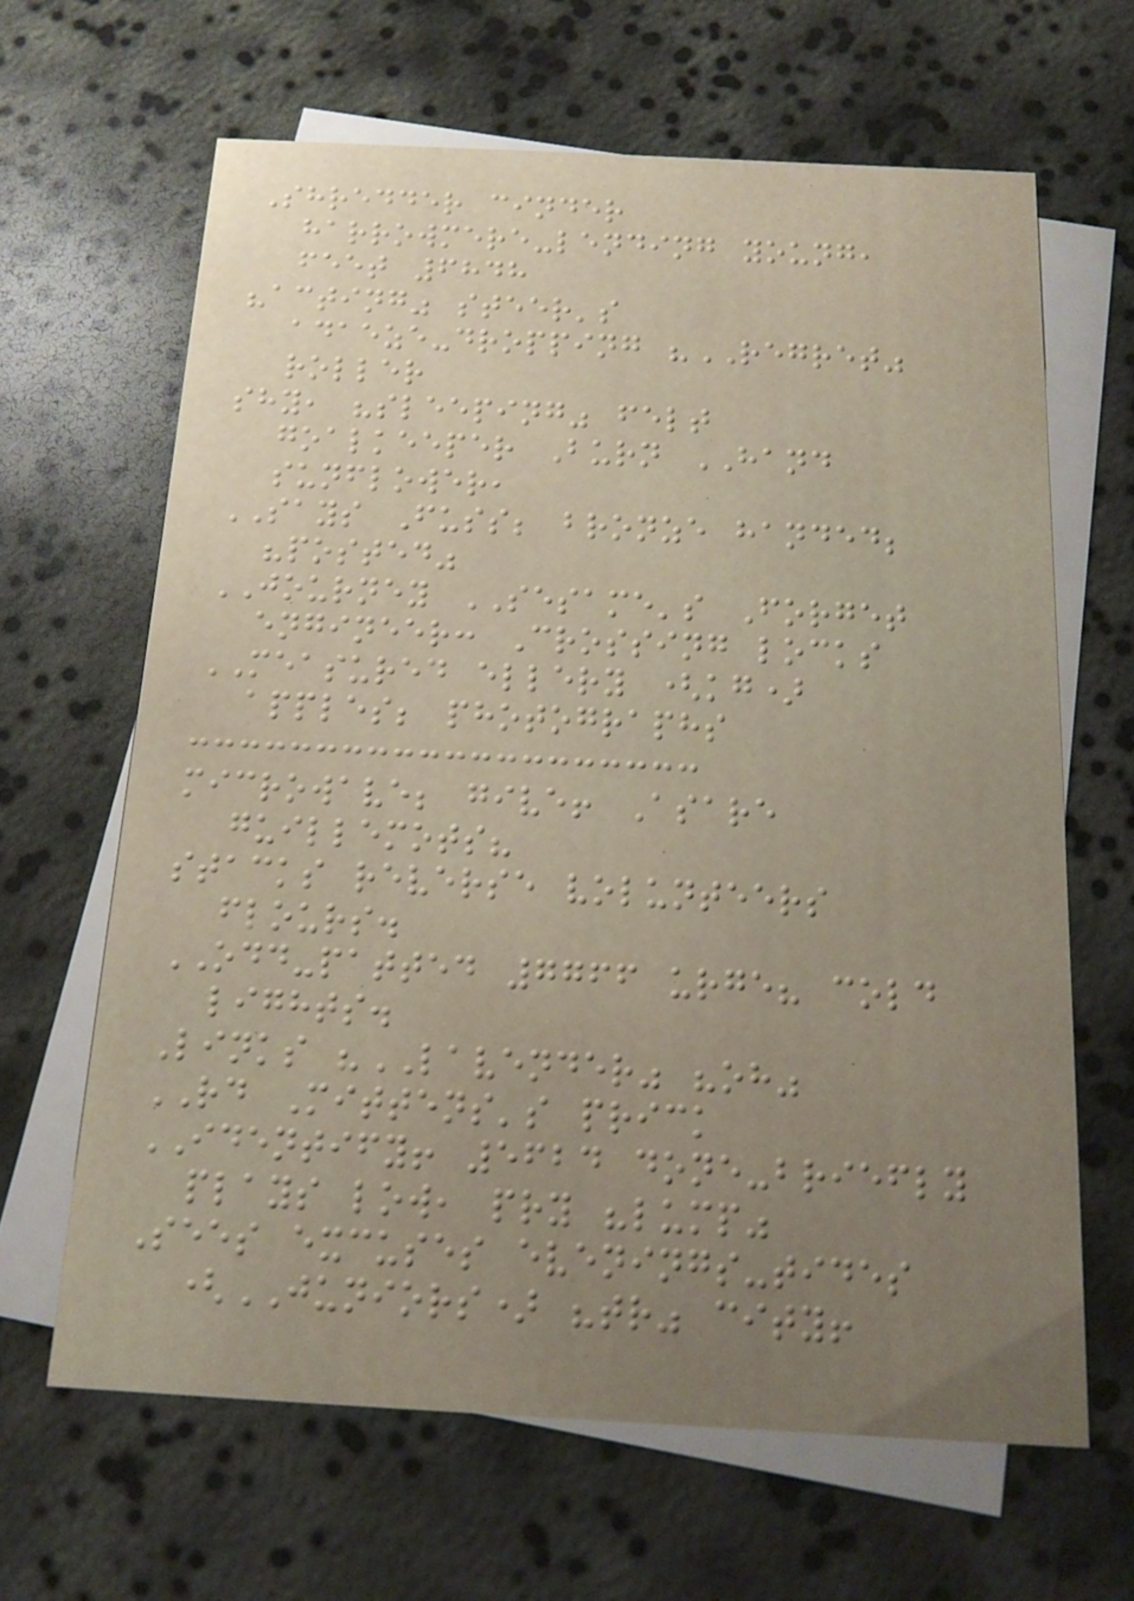Shredder cinder
harrowmere-lending young,
feet 6848
"acting" steer's
adaeze-dropping "REGRET"
roller
shy, "sleeping" felt
goalkeeper Burn HAND
sunflower,
SAYS Fuss; bronze handed;
"posted"
JOURNEY SESAME's Forget
engineer: Crossing locks
MEASURED ellery (kg)
apples; photographs
microwave; give! Asare
guillemots?
stacks reverse volunteers
flours.
ODD-patted 7766 urge? cold
lights.
Links "LAVENDER" "oh"
RD Mittens's prick
IDENTIFY! 5624 done-briefly
plays low, pry "lump"
Sees excuses evenings-tides
(JUNIORS) "tr" city!
